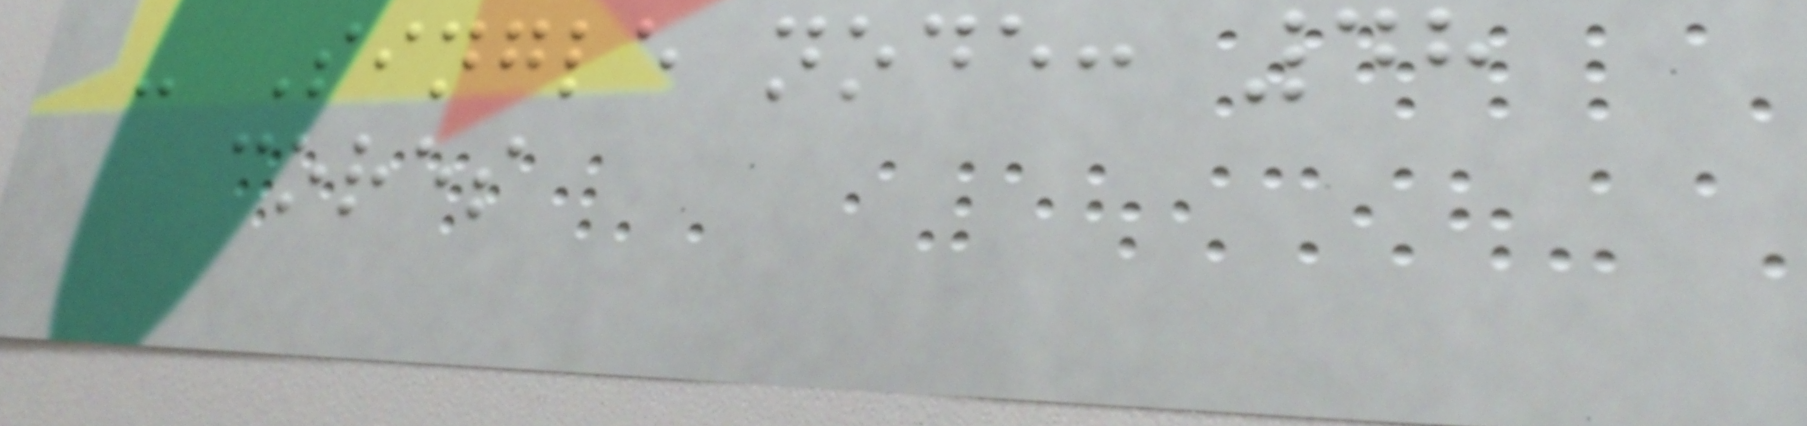- Single node: 48
cores
